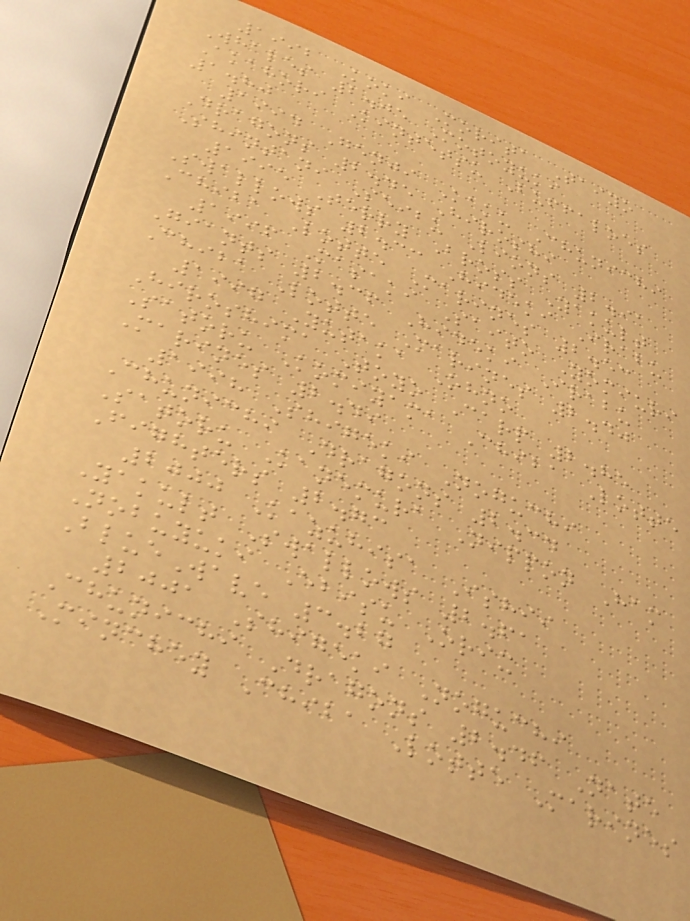1992 Koki Morita Taiyo
Whales 2.05 Motoyuki
Akahori Kintetsu Buffaloes
1.80
1994 Genji Kaku Chunichi
Dragons 2.45 Hiroshi
Shintani Seibu Lions 2.91
1995 Terry Bross Yakult
Swallows 2.33 Hideki Irabu
Chiba Lotte Marines 2.53
1996 Masaki Saito Yomiuri
Giants 2.36 Hideki Irabu
Chiba Lotte Marines 2.40
1997 Yutaka Ohno
Hiroshima Toyo Carp 2.85
Satoru Komiyama Chiba Lotte
Marines 2.49
1998 Shigeki Noguchi
Chunichi Dragons 2.34
Satoru Kanemura Nippon Ham
Fighters 2.73
2000 Kazuhisa Ishii
Yakult Swallows 2.61
Nobuyuki Ebisu Orix
BlueWave 3.27
2001 Shigeki Noguchi
Chunichi Dragons 2.46 Nate
Minchey Chiba Lotte Marines
